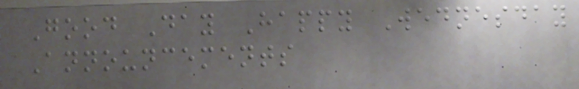Good Day Happy Wednesday
Announcements
